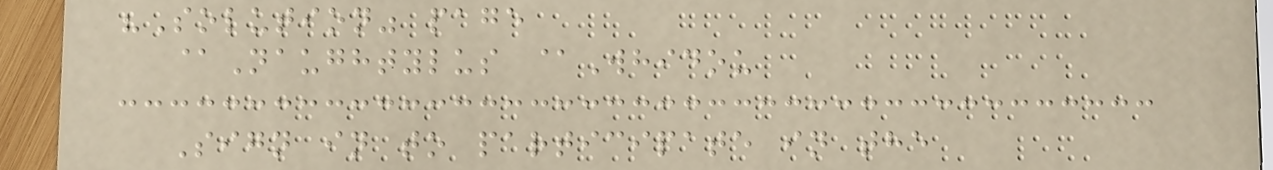"Solution" page
@Naughtylus @Whidou
Sign in to participate in the
